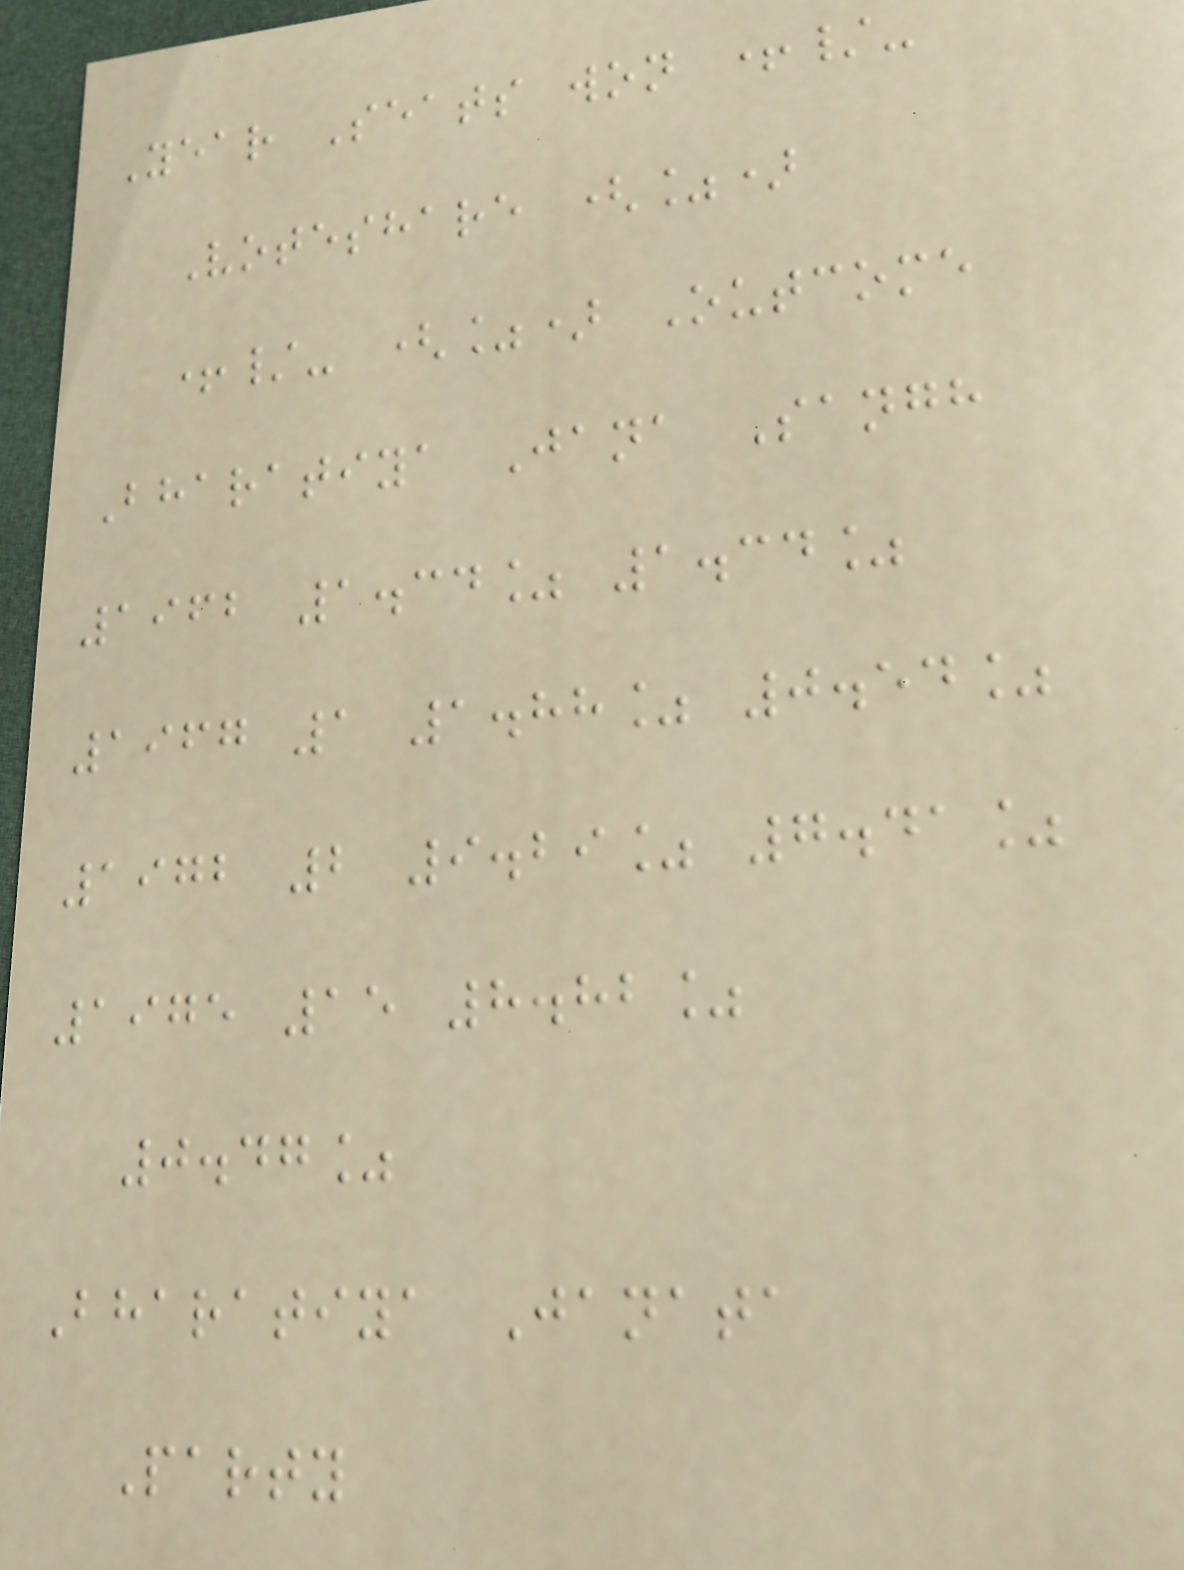Year Seats won +/-
Voteshare (%)
+/- (%) Outcome
Bharatiya Jana Sangh
1962 1.34% 1.34%
1967 1 1.88% 0.54%
1972 2 9.29% 7.41%
1975 15 8.82%
0.47%
Bharatiya Janata
Party
